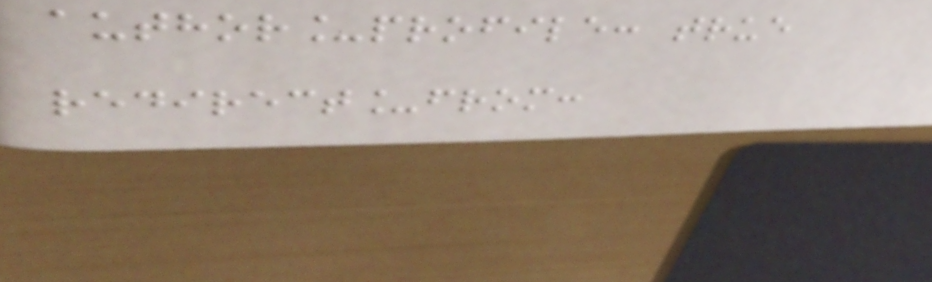author_profile: true
redirect_from:
